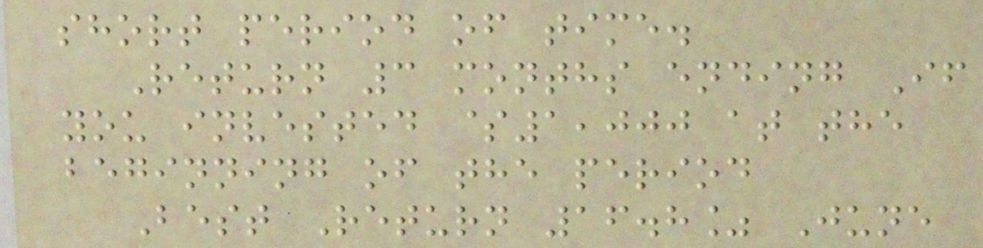short period of time.
Return 3 months ending If
you invested $1,000 at the
beginning of the period
Best Return 16.8% June
